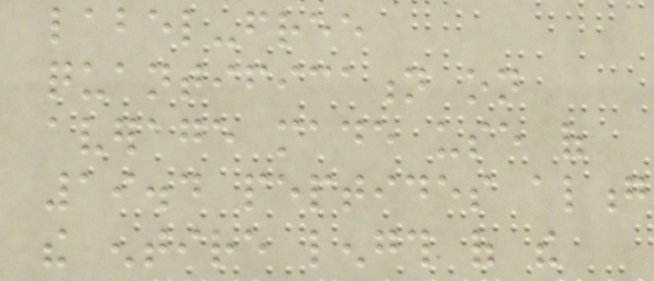label-free
quantification on
average made use of
19.4 peptides along
the entire length of the
